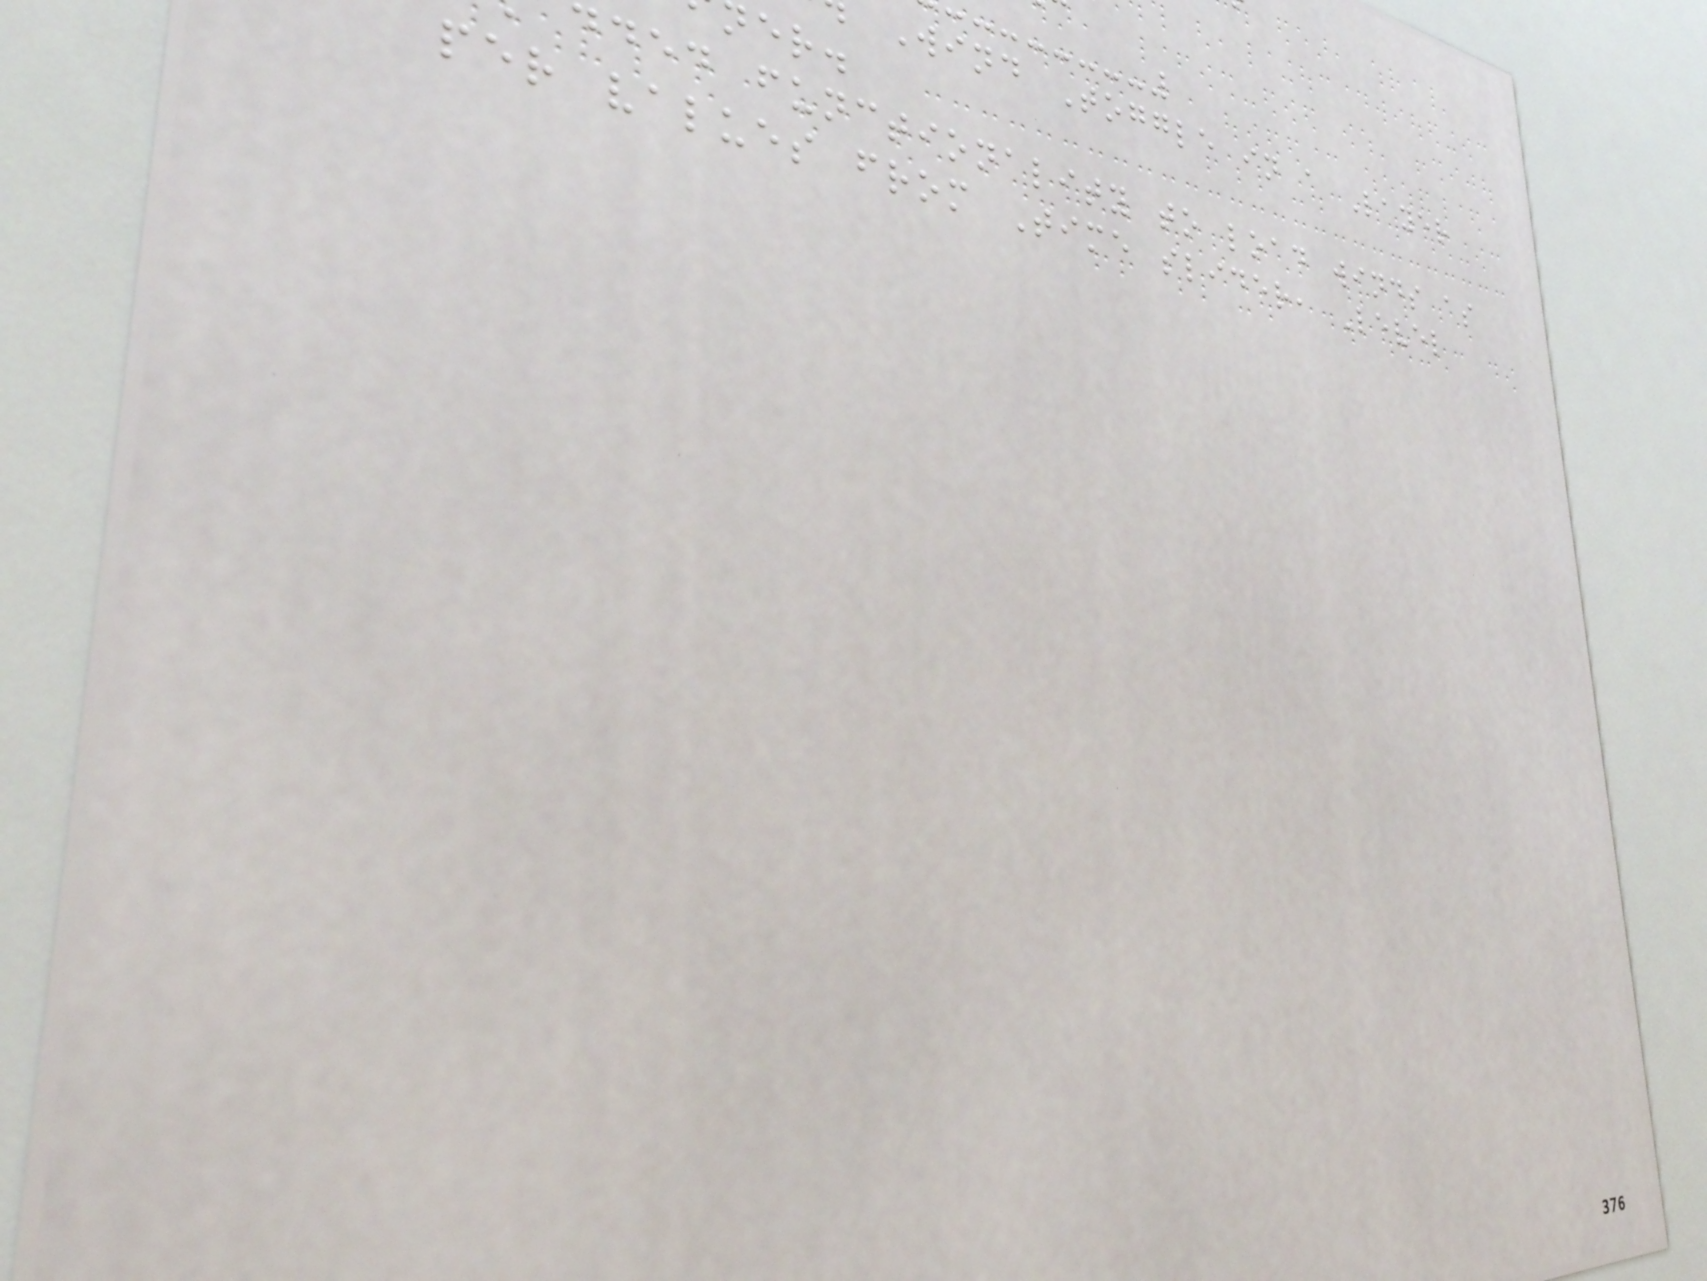Wind Toggle in a Layer
dded functionality to load winds as
per values from Time slider, Level
